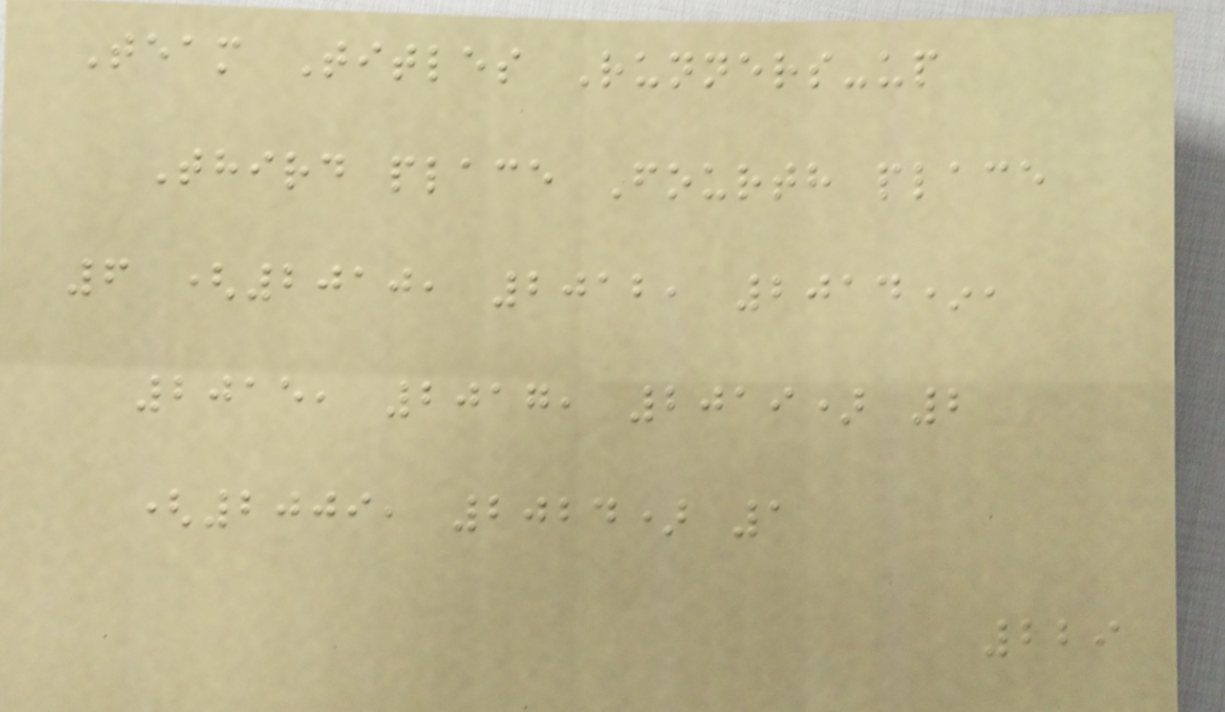Team Titles Runners-up
Third place Fourth place
6 (2010, 2012, 2014*,
2015, 2017, 2019) 2
(2009, 2024) 1
229
